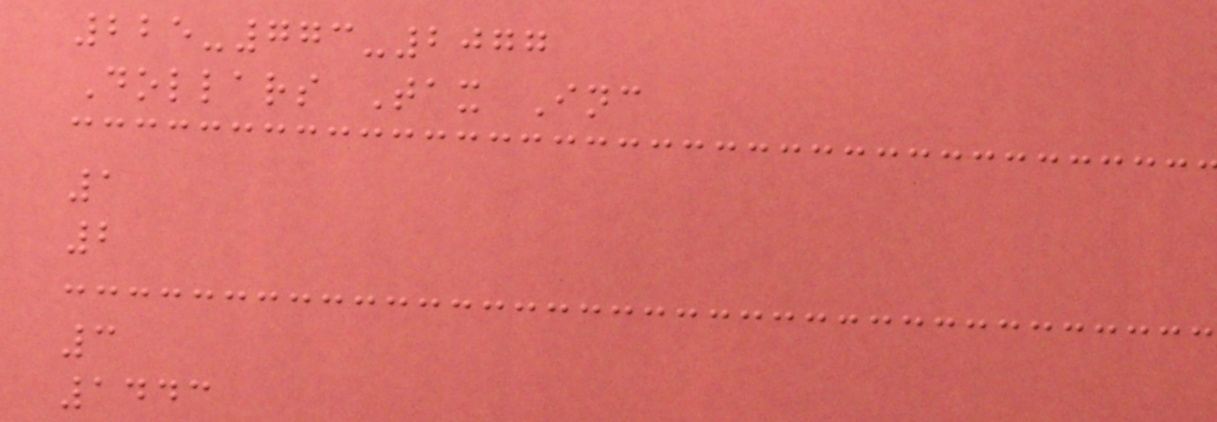225-773-2077
Dollars Tax Inc
1
2
3
1443
